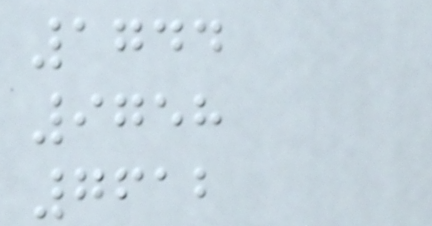1744
9758
7612
